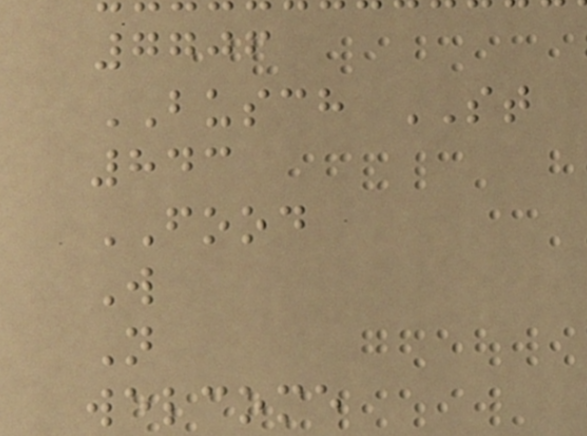7706
BUSCH ST
843
FOOD
W
N
welcome
